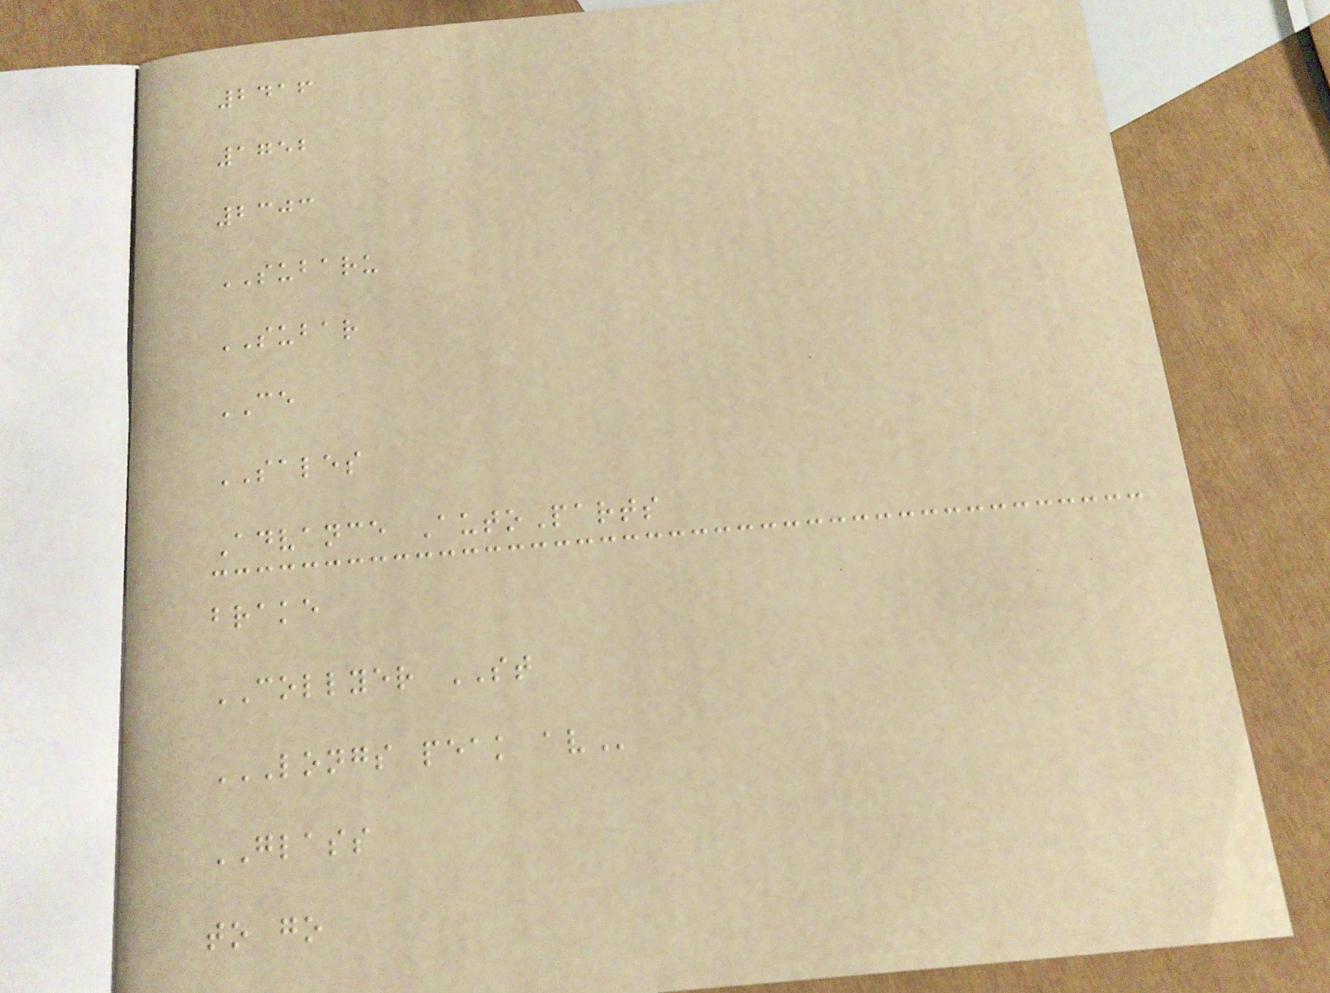2416
1752
2303
SUBARU
SUBAR
CE
SALES
Advance AutoParts
brake
COLLYER ST
LONGS PEAK AV
GLASS
to go
